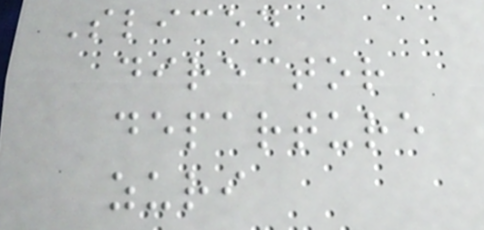Sliced
director
departure
zuri
